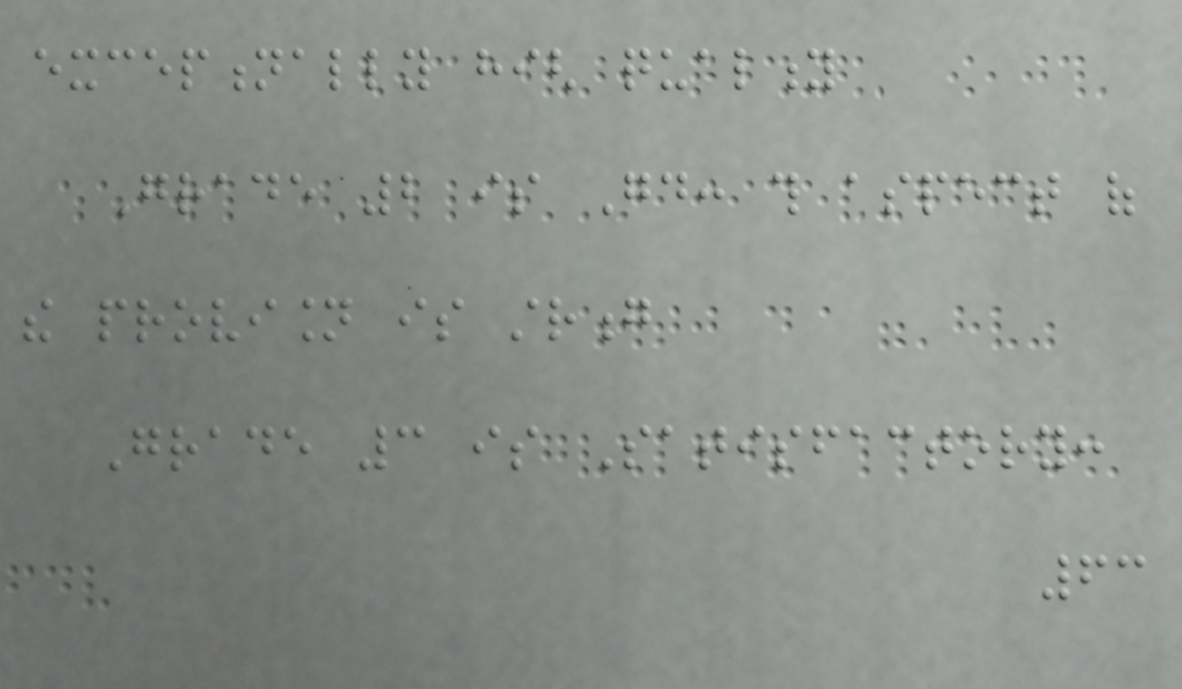exceptionally high quality
Grade 2 is Good: this aspect of
the provision is strong
Grade 3 is Satisfactory:
63
